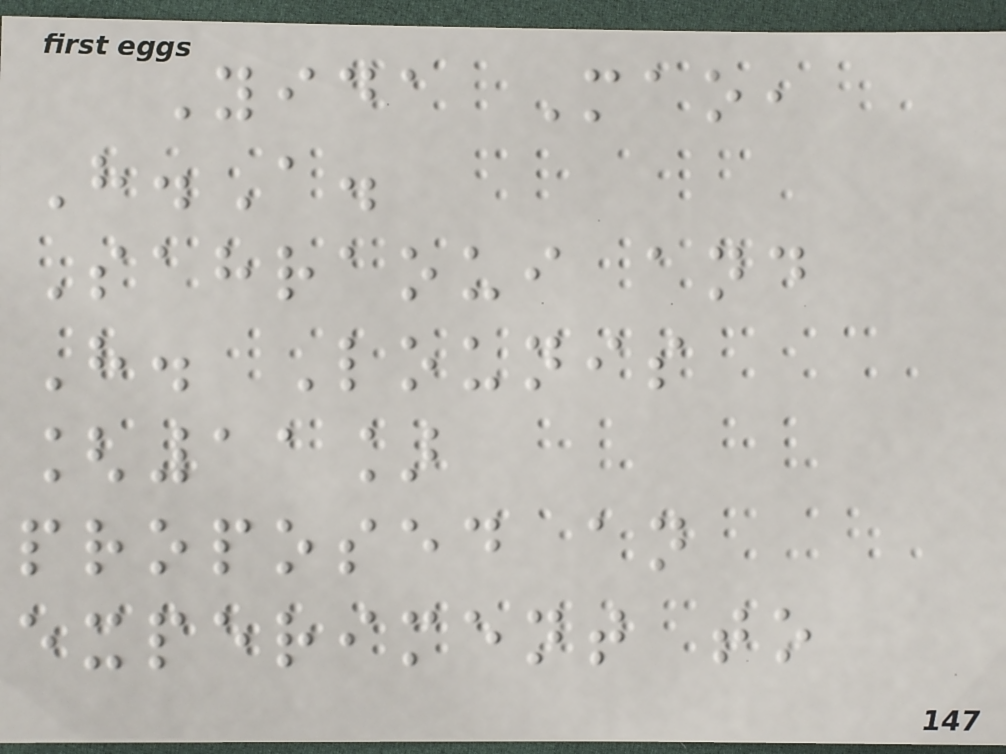Yida Mao,
H.A.
Sahraoui and
H. Lounis
[11]
proposed an
experiment to
